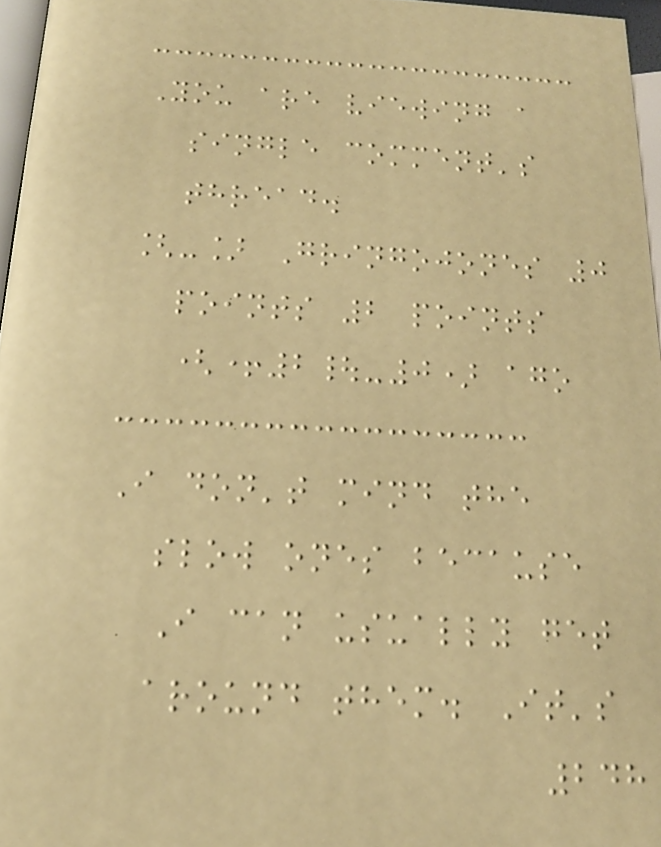You are viewing a
single comment's
thread.
[-] Gringojones 0
points 2 points
(+2|-0) ago
I don't mind the
slow ones because
I can usually get
around them. It's
248
